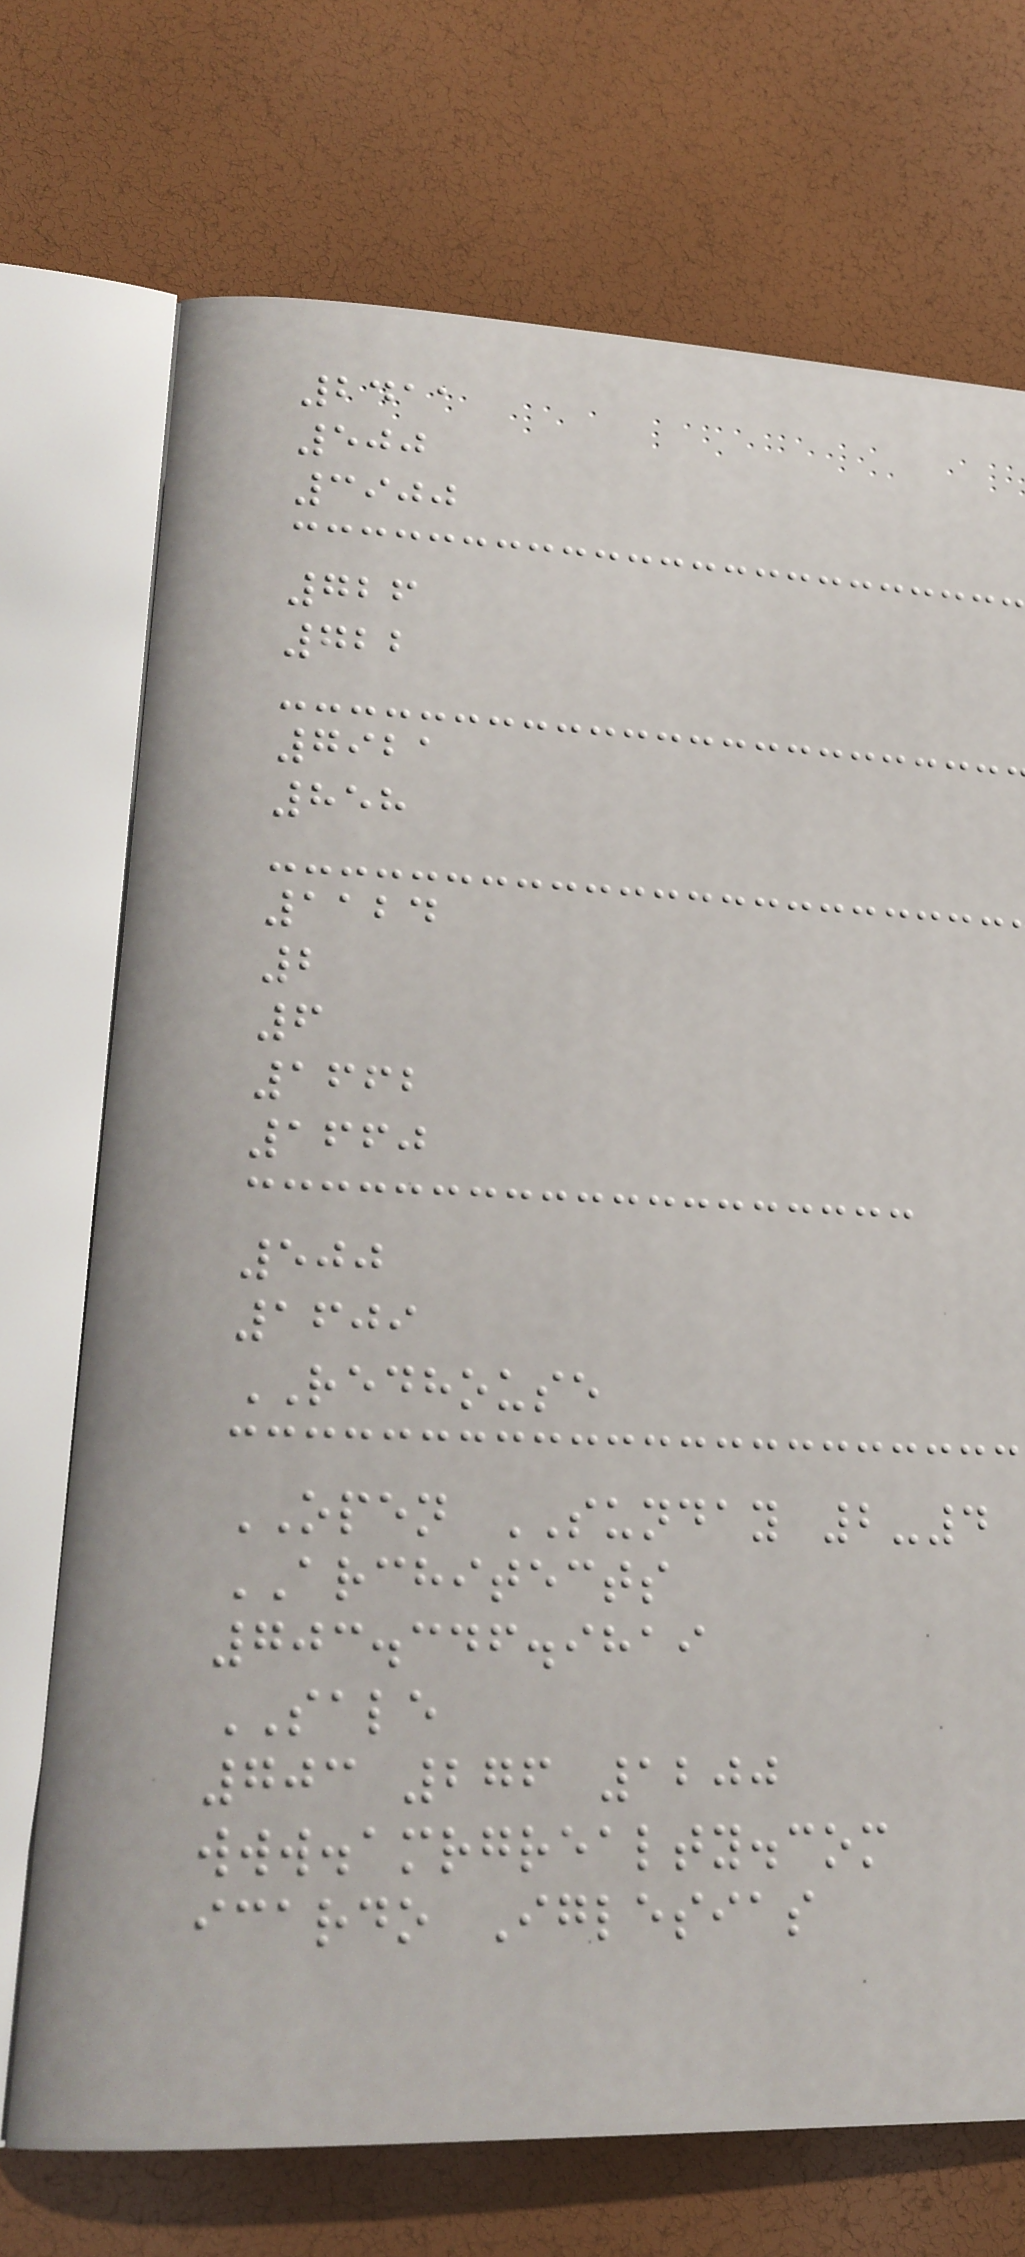2411
500
3900
726
722
7921
858
1124
2
6
1662
1660
500
1609
REDHOUSE
OPEN SUNDAY 2-4
ARCHITECTS
703.346.9819
SALE
703 276 1200
www.amrgrealty.com
icardo Iglesias
